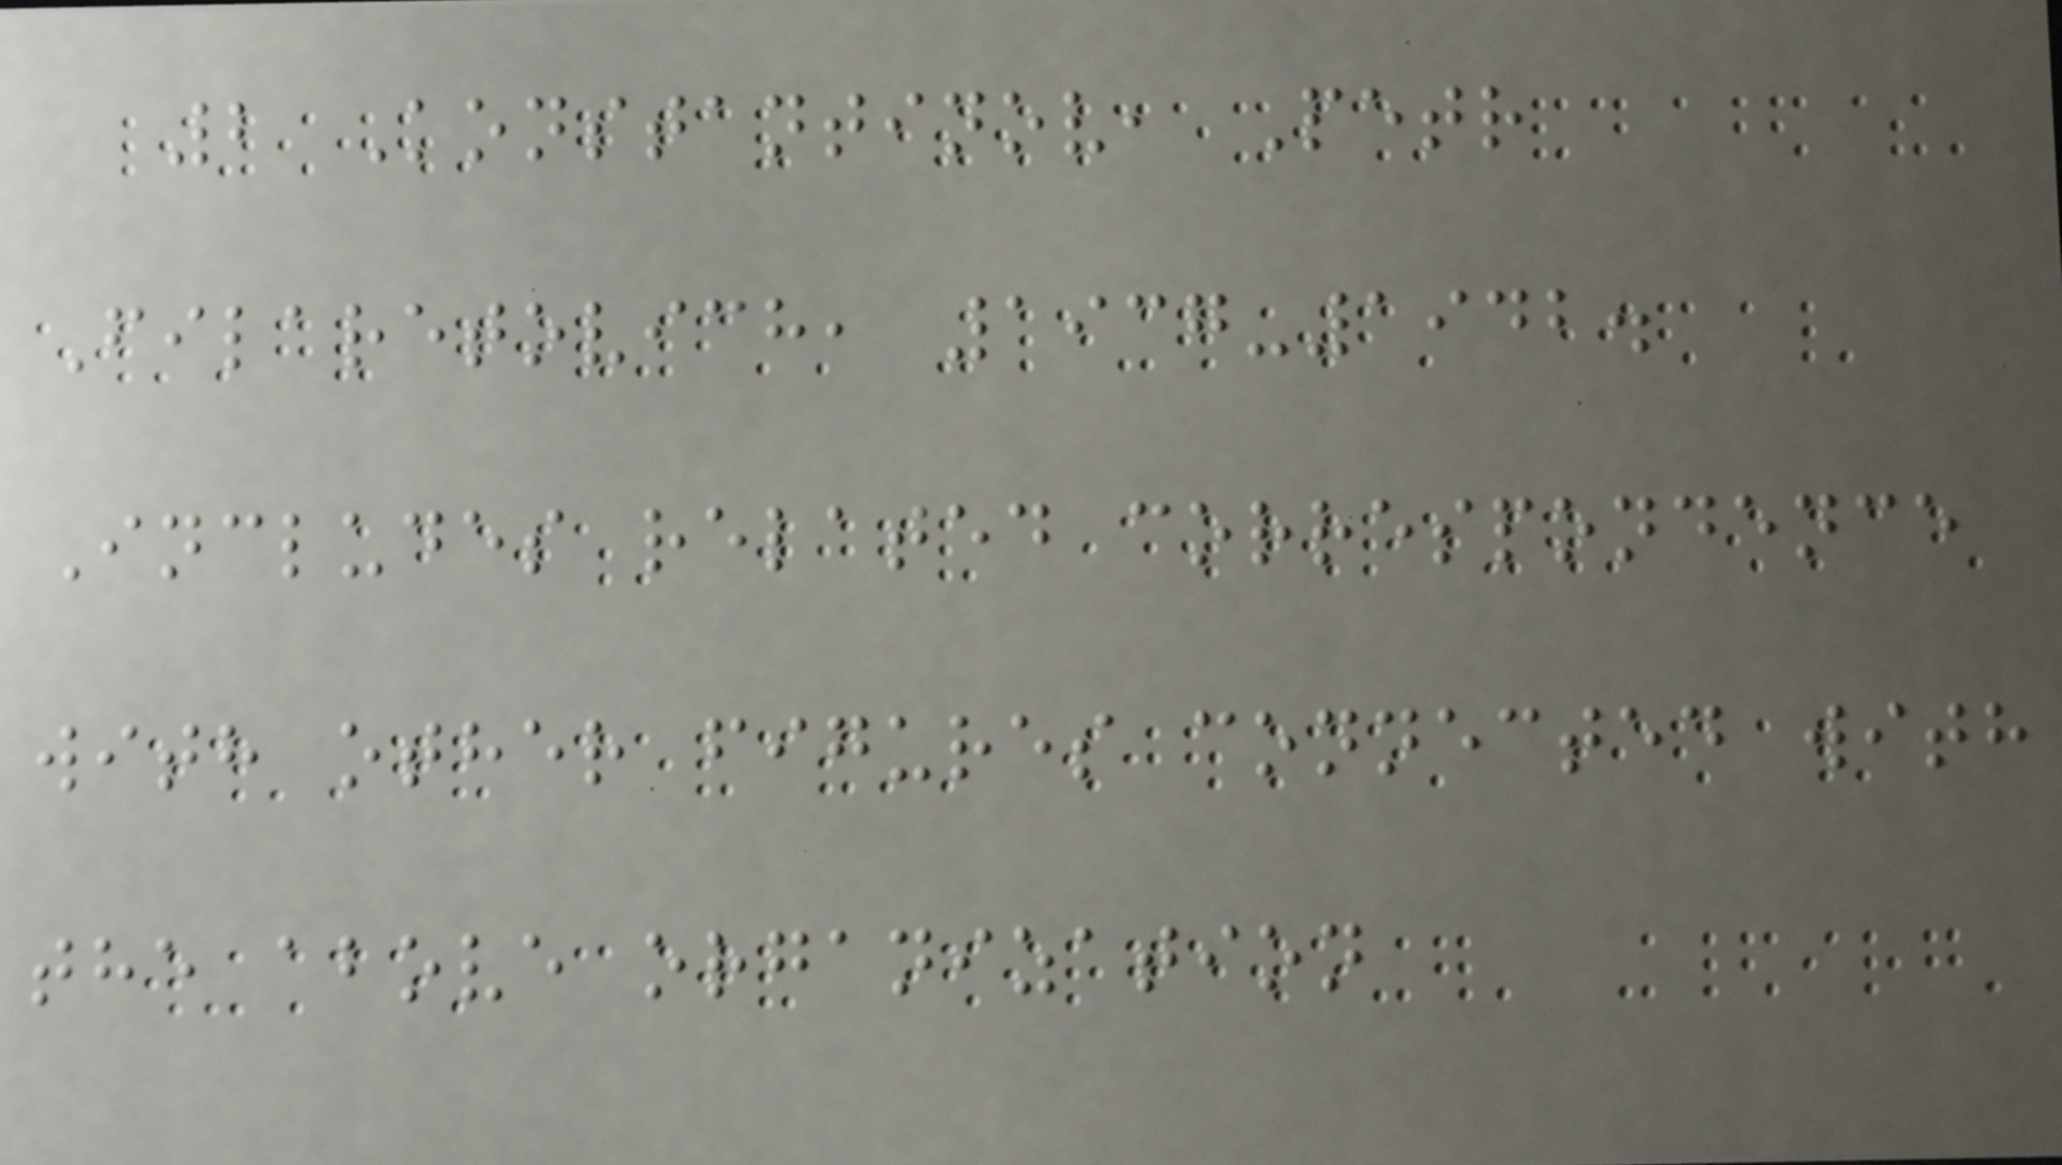2 Konstantinov, Petr
Filaretovich, 1937-1942.
Includes related correspondence
with other figures connected with
the above organization
